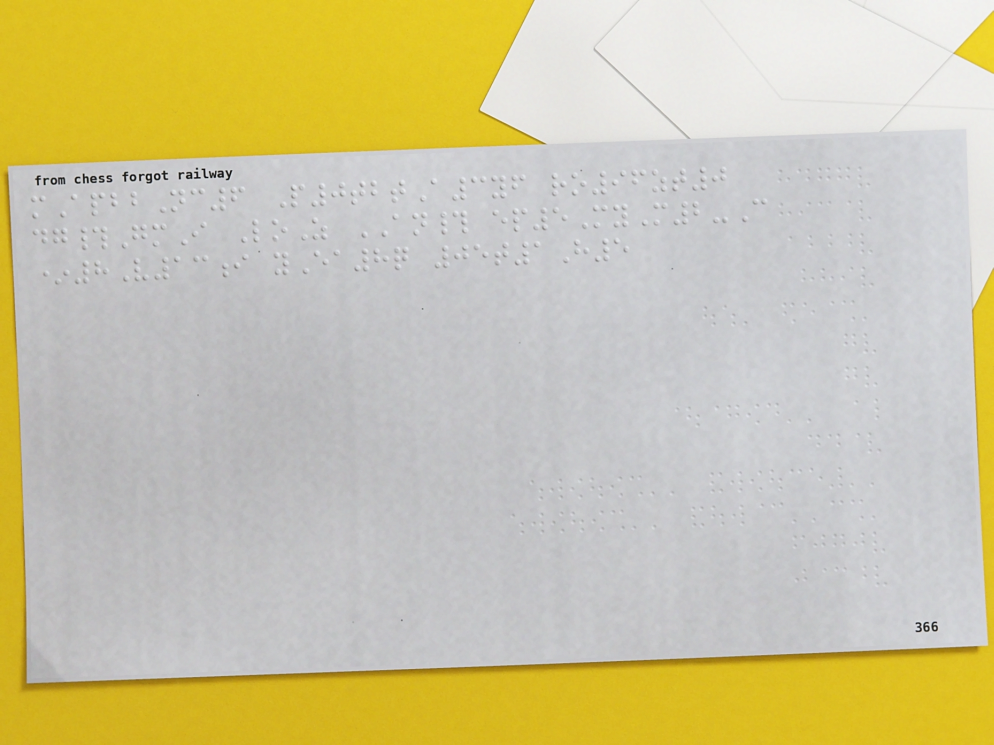mApbbNc6 P0tbtA3yf ro96zt0
dg#GmI LoZ AN# ep5MyM2-C
*8V13i yEa8q 05t1H5
